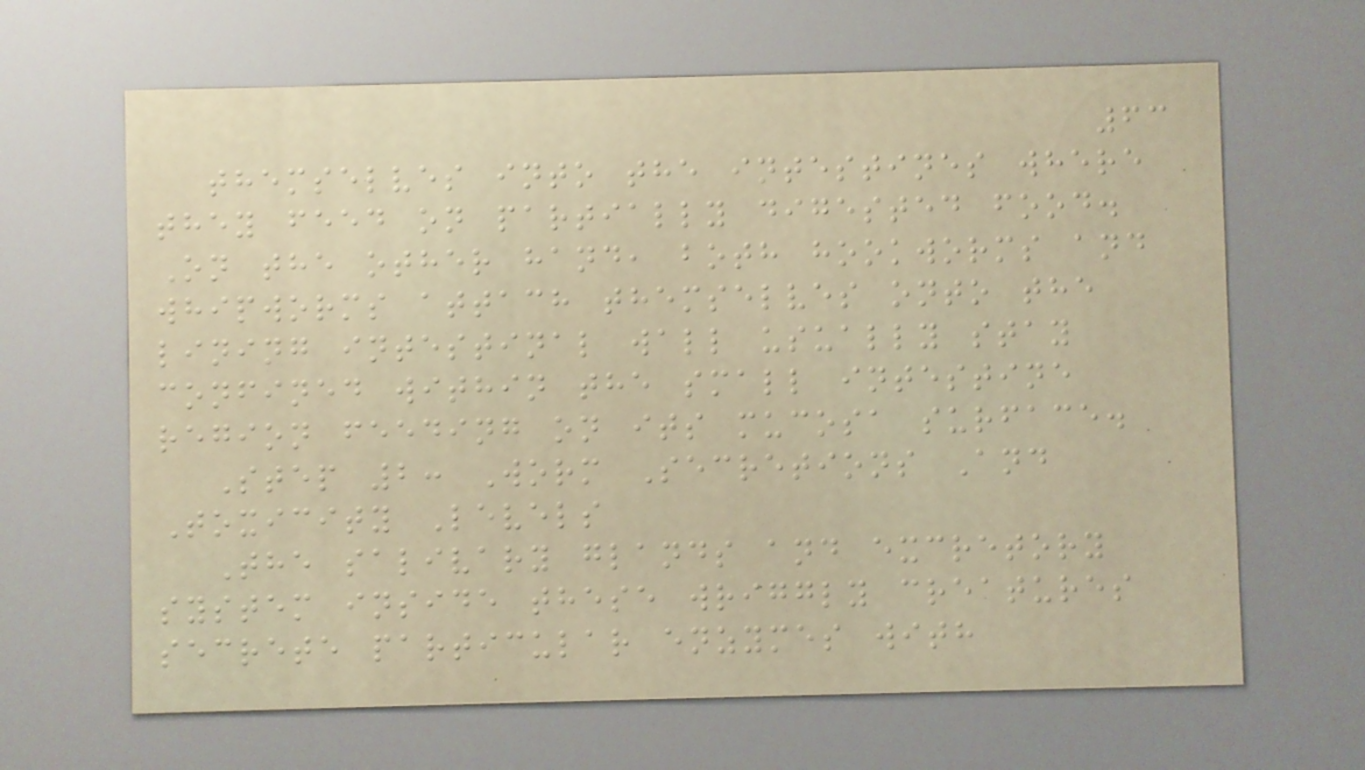63
themselves into the intestines where
they feed on partially digested food.
On the other hand, both hookworms and
whipworms attach themselves onto the
lining intestinal wall usually stay
confined within the small intestine
region feeding on its mucosa surface.
Step 2: Worm Secretions And
Toxicity Levels
The salivary glands and excretory
system inside these wriggly creatures
secrete particular enzymes with
